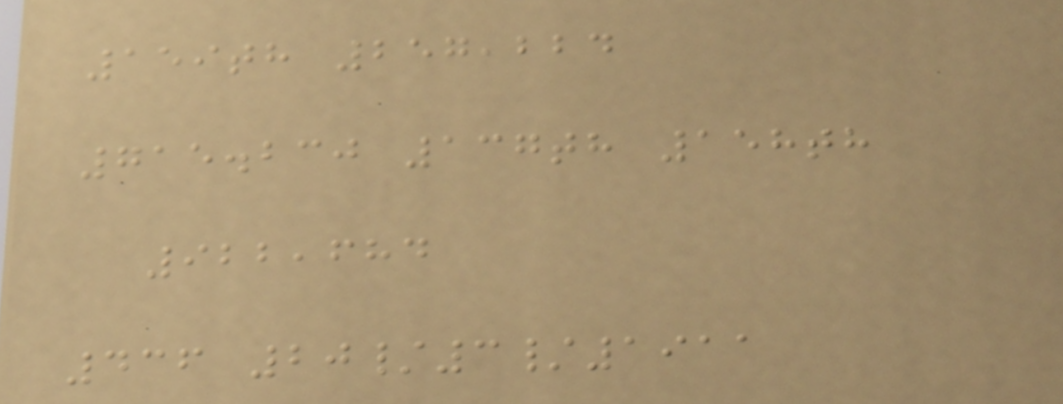159th 257,224
715.230 137th 158th
922,684
436 20/3/1911
